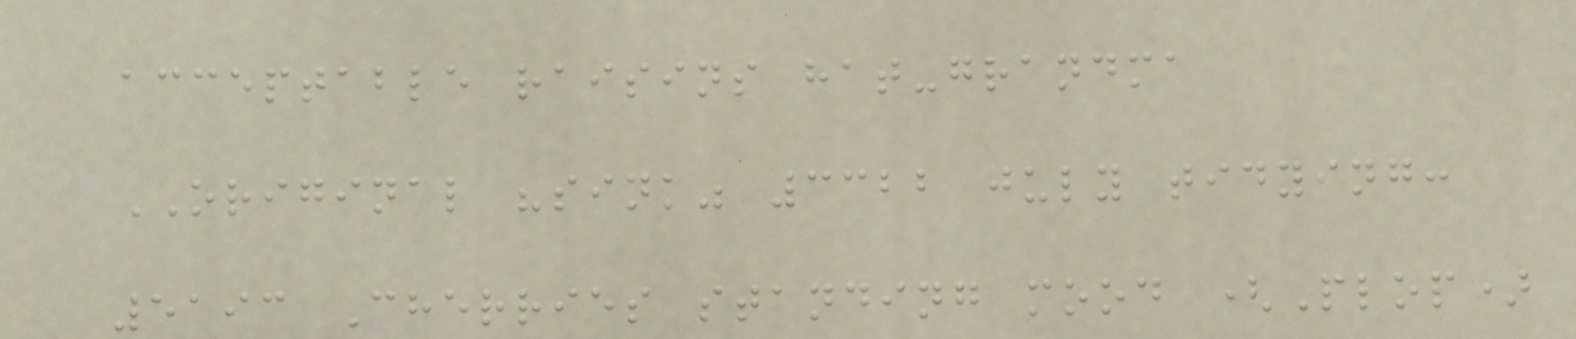acceptable raisins hat-grandma
ORIGINAL "sink" 3322 july tidying:
5193 Cherries standing mood (Plop)
